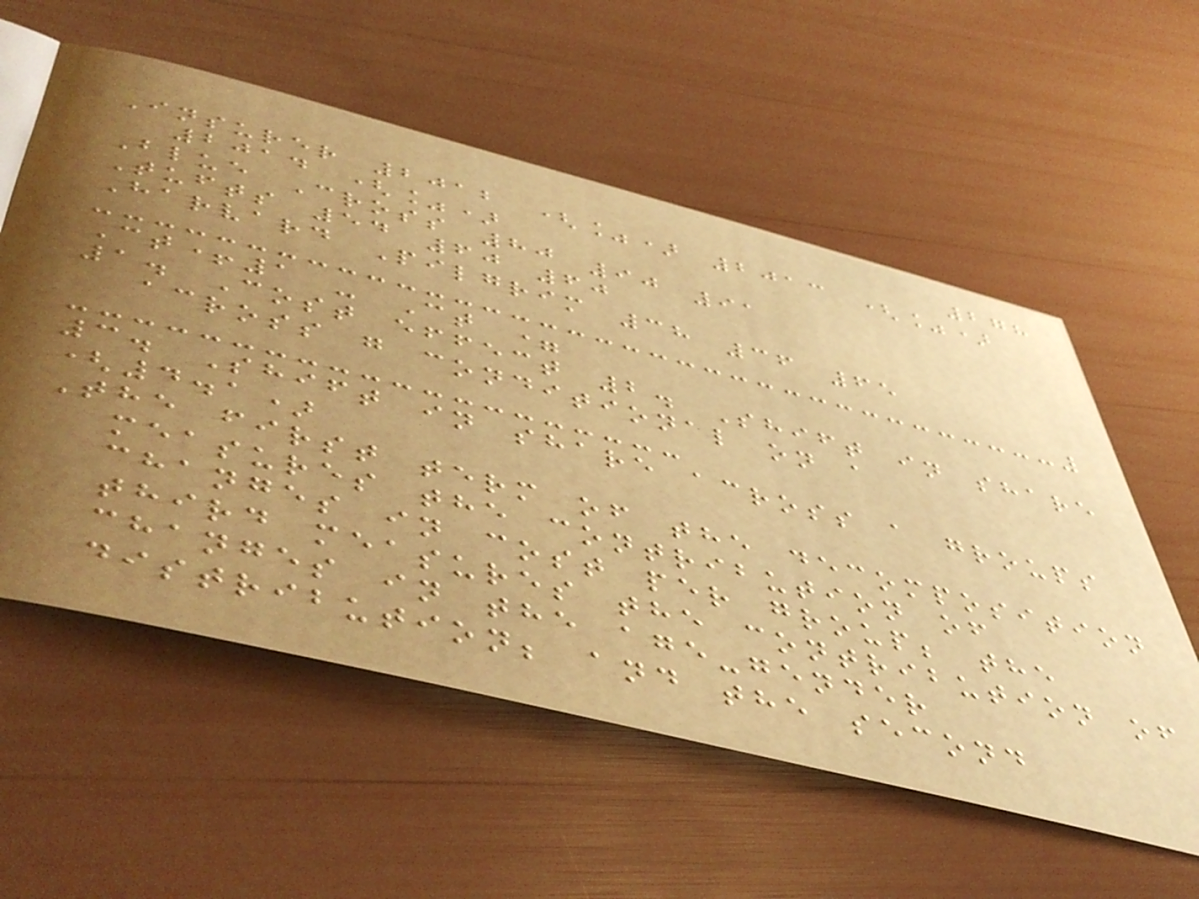278
Insurer 2012 (%) 2013 (%)
2014 (%)
Blue Cross 80 90 91
Tufts 54 60 60
Harvard Pilgrim 38 36 65
Ct+1 - Ct =
1. Cost effect 2. Shift in share
across g conditional on a
3. Shift in share across a groups
(4.1)
The first term of the decomposition
measures the contribution of
changes in cost per group; the
third measures the contribution of
changes in the age-gender
distribution; and the second
